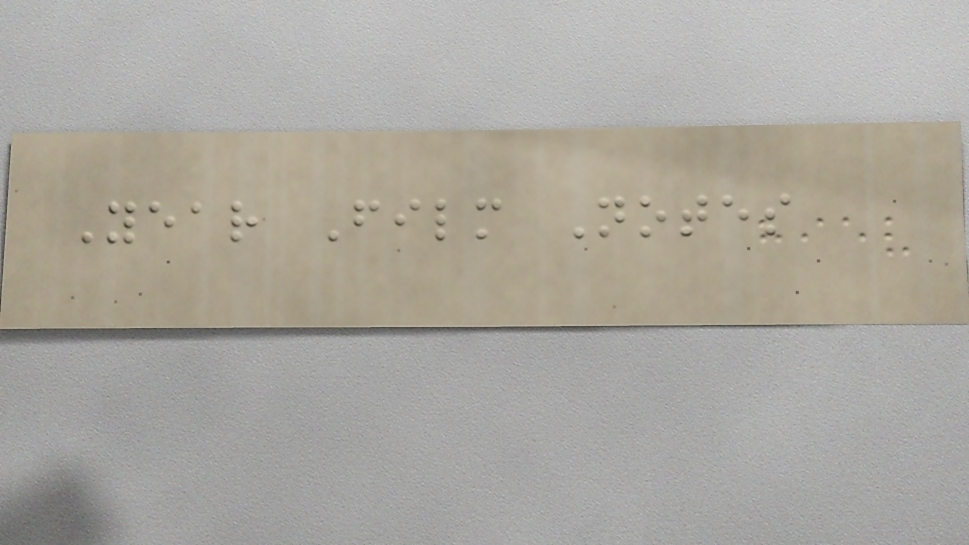Year Film Notes
